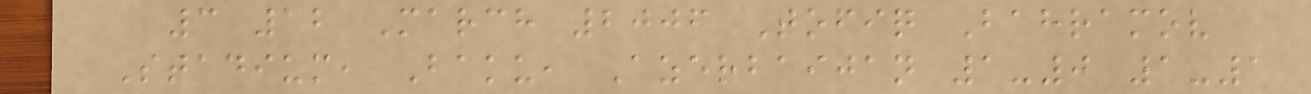3 12 March 2006 Tofiq Bahramov
Stadium, Baku, Azerbaijan 1-0 1-1
